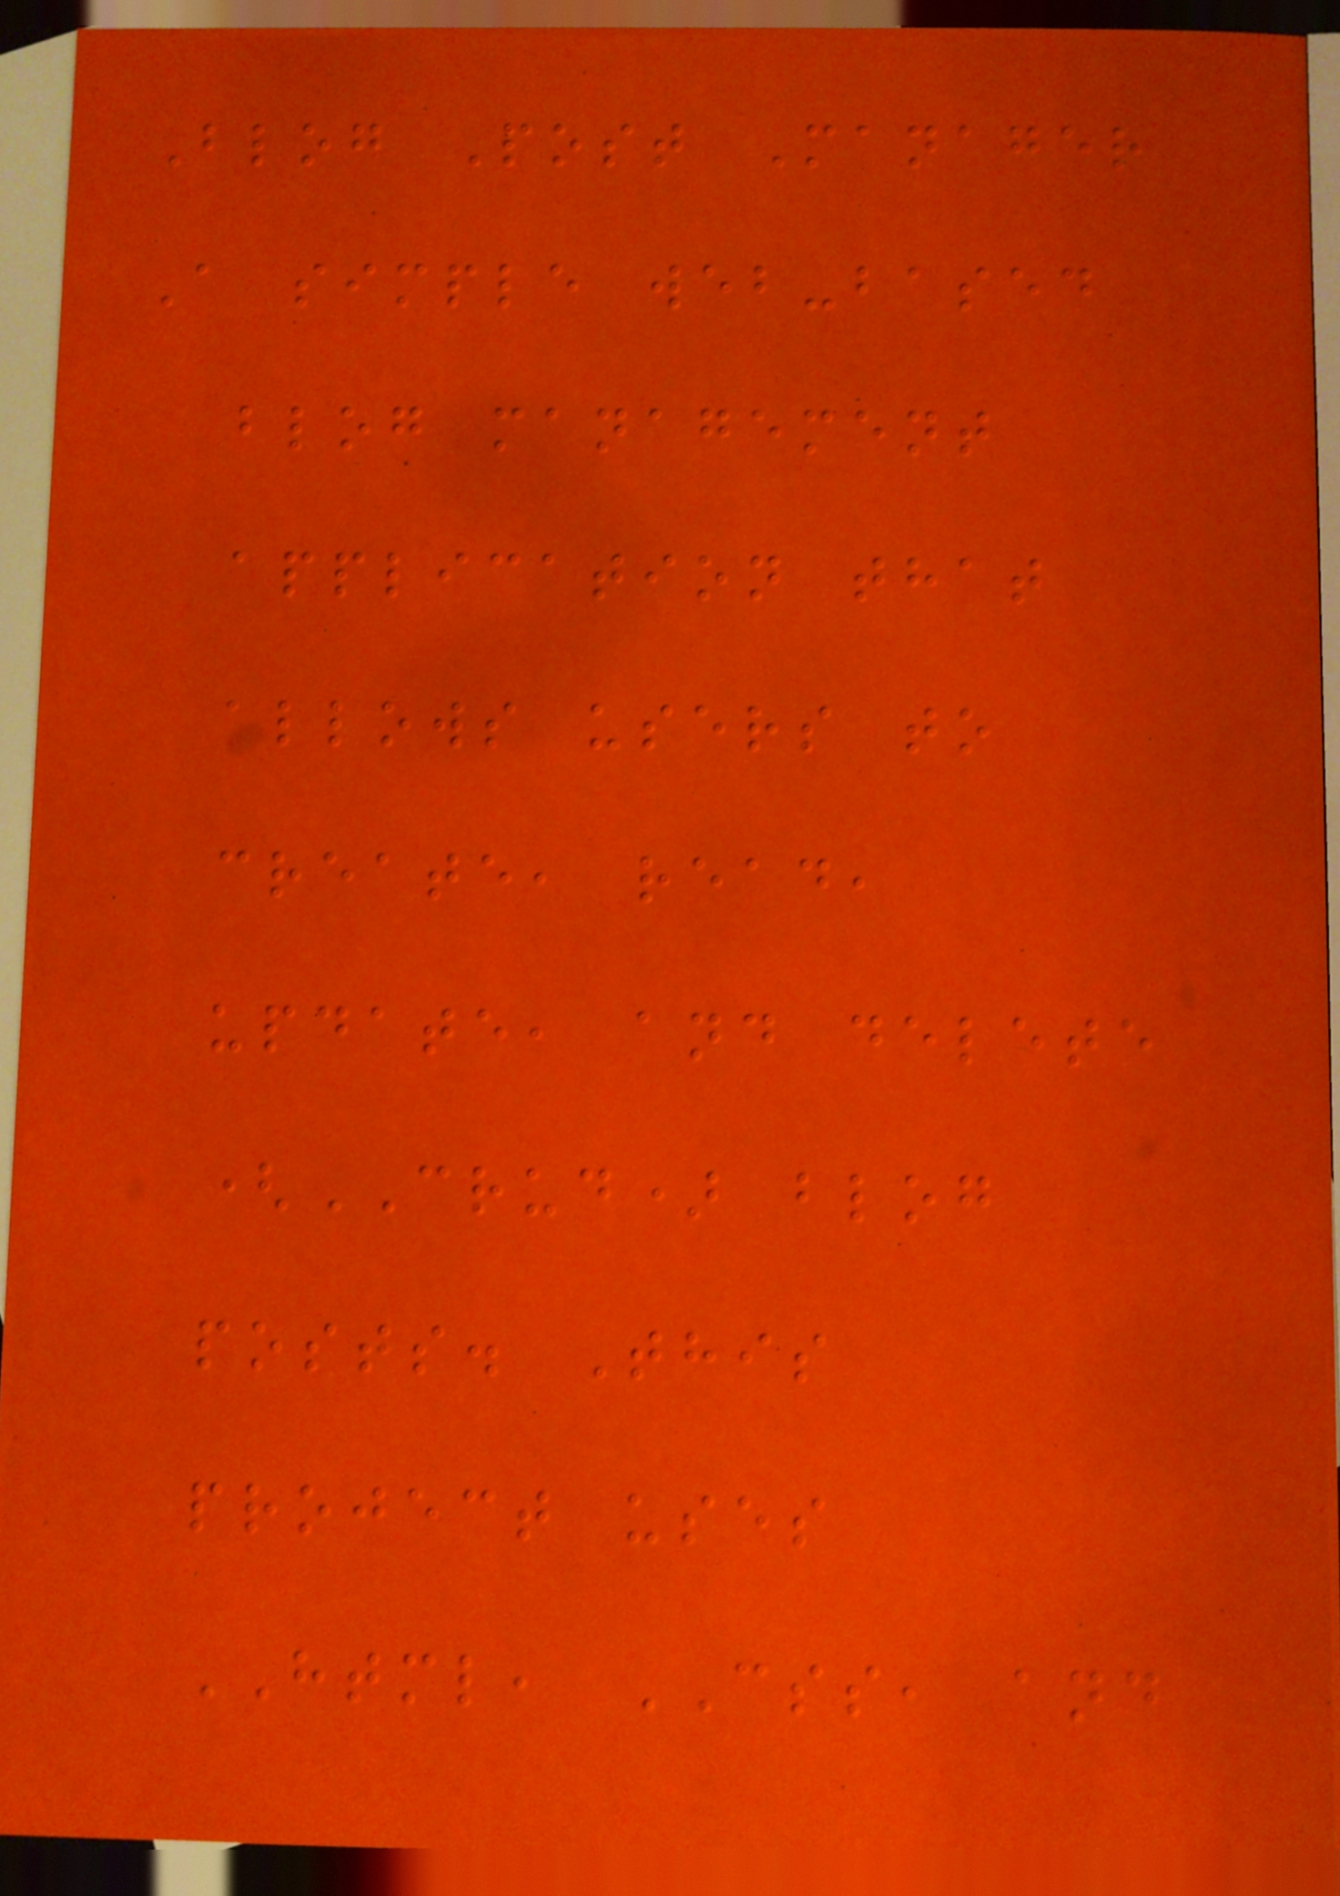Blog Post Manager
A simple web-based
blog management
application that
allows users to
create, read,
update, and delete
(CRUD) blog
posts. This
project uses
HTML, CSS, and
